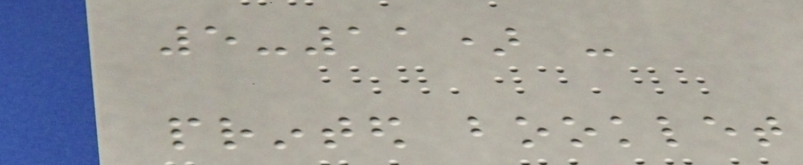5-11) -
printed booklet
